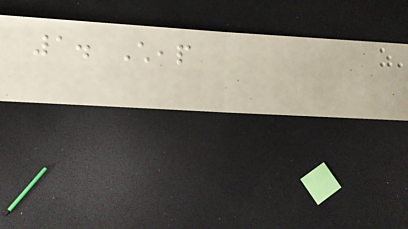1. Cheap
